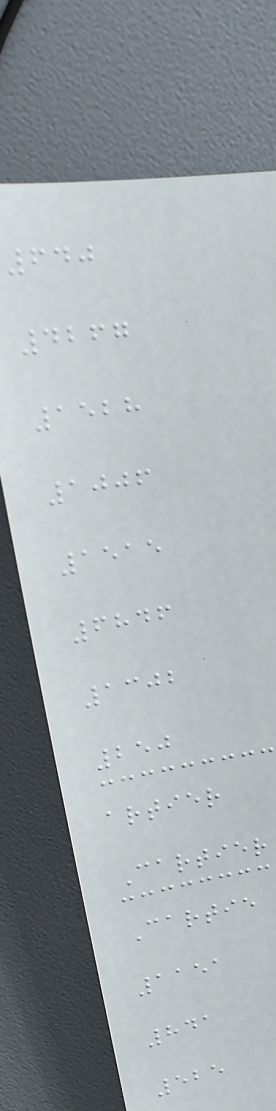640
4267
1528
1006
1515
6846
1302
250
artier
Cartier
Cartie
1151
841
525
